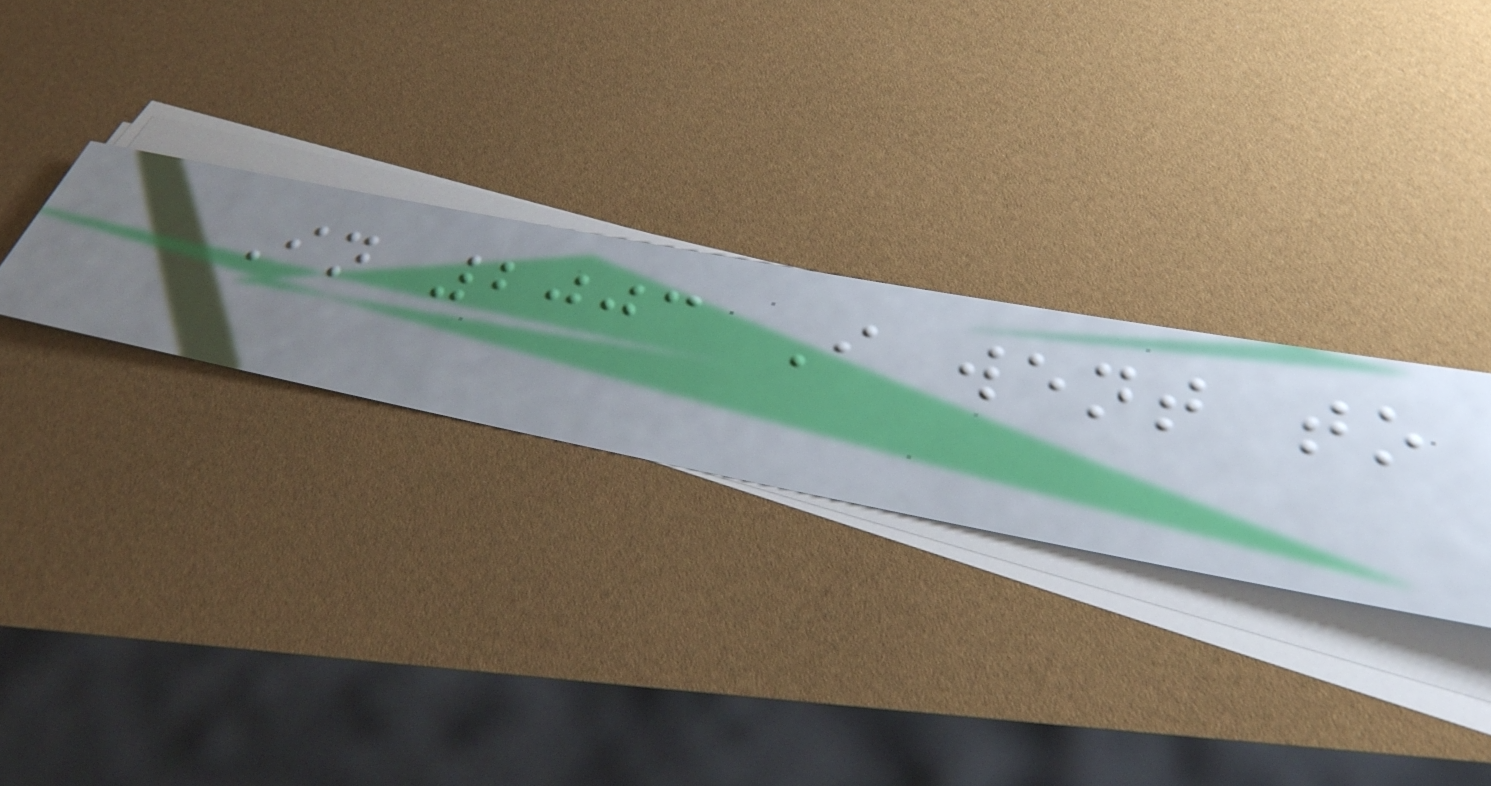In 2003 I went to
